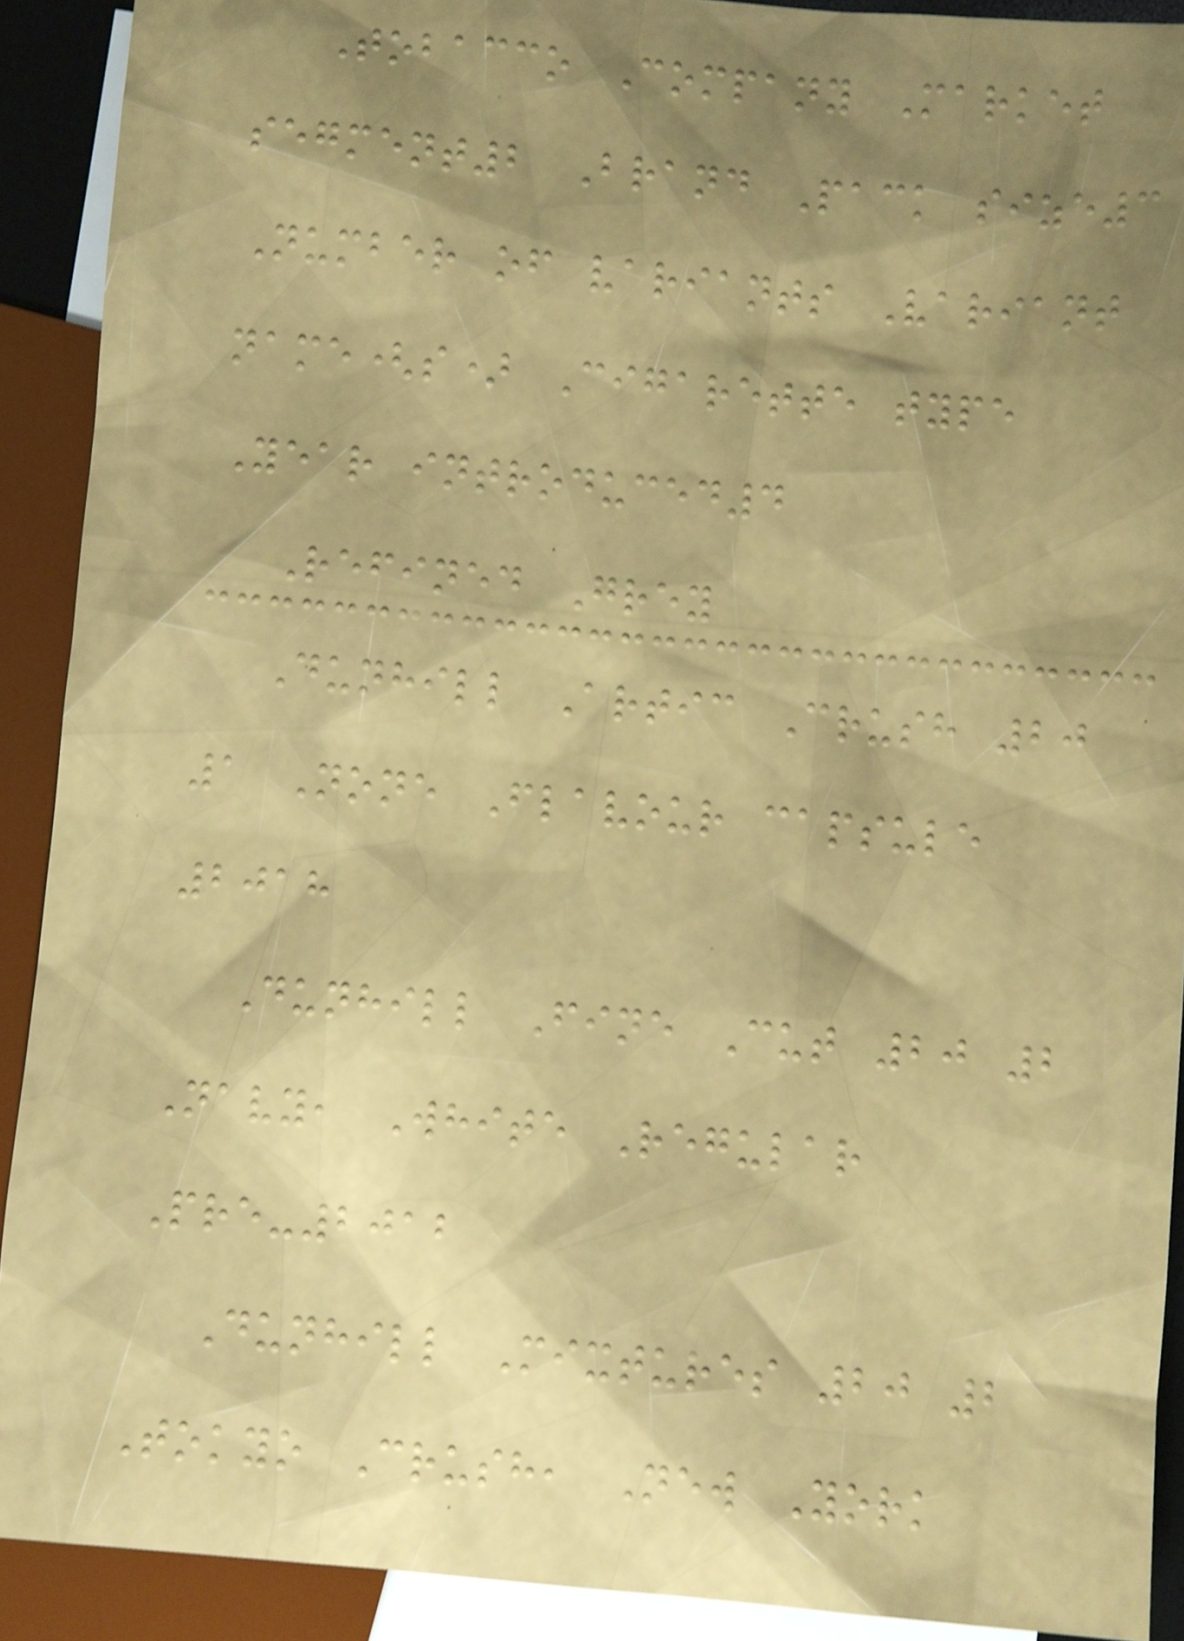Tobacco Company Market
segment2 Brand Pack size3
Number of variants Variant
name(s) Cigarette type
Year introduced4
Refined Grey
Dunhill Artic Crush 20
1 None Flavour capsule
2018
Dunhill Fine Cut 20 2
Navy, White Regular
Pre-2012
Dunhill Mixtures 20 2
Tokyo Crush, New York
